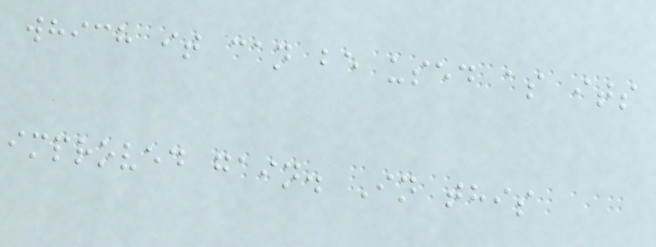which it can be used as its
improved gain. In this
